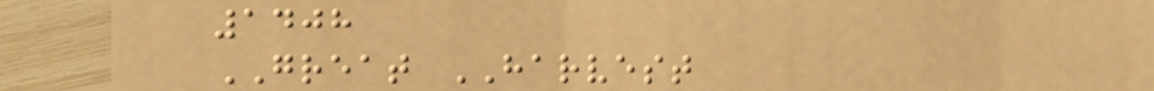1408
GREAT HARVEST
